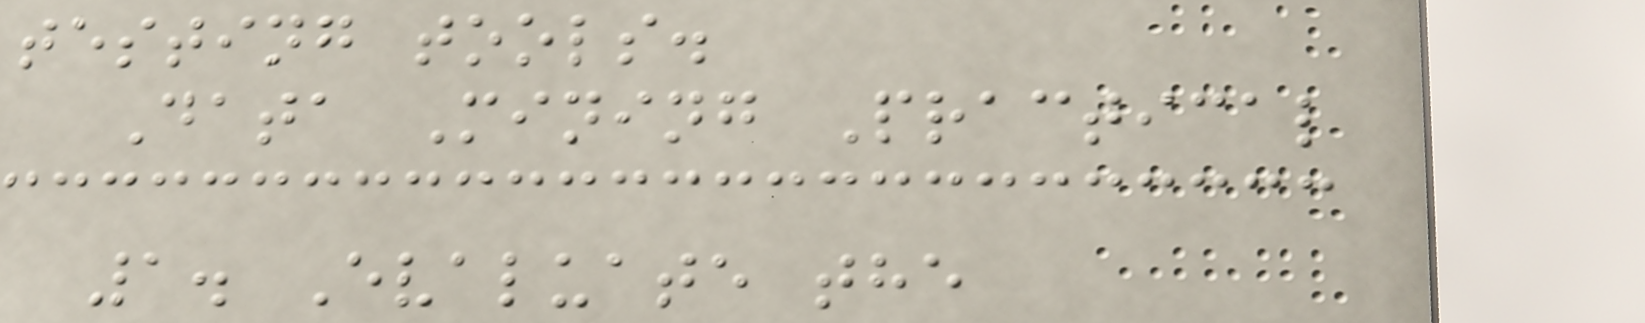testing tools.
Data Mining Practical
1. Evaluate the
